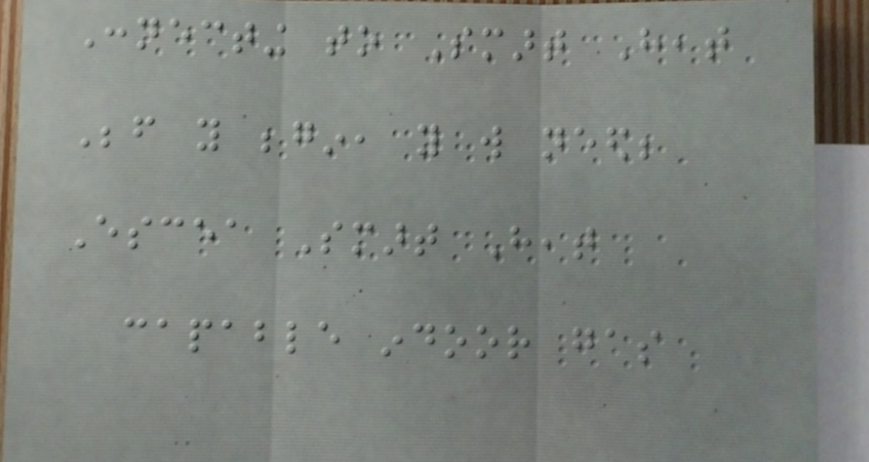Connecting to Smart Heat
Before you begin, you will need;
Escea Smart Heat
capable indoor gas
